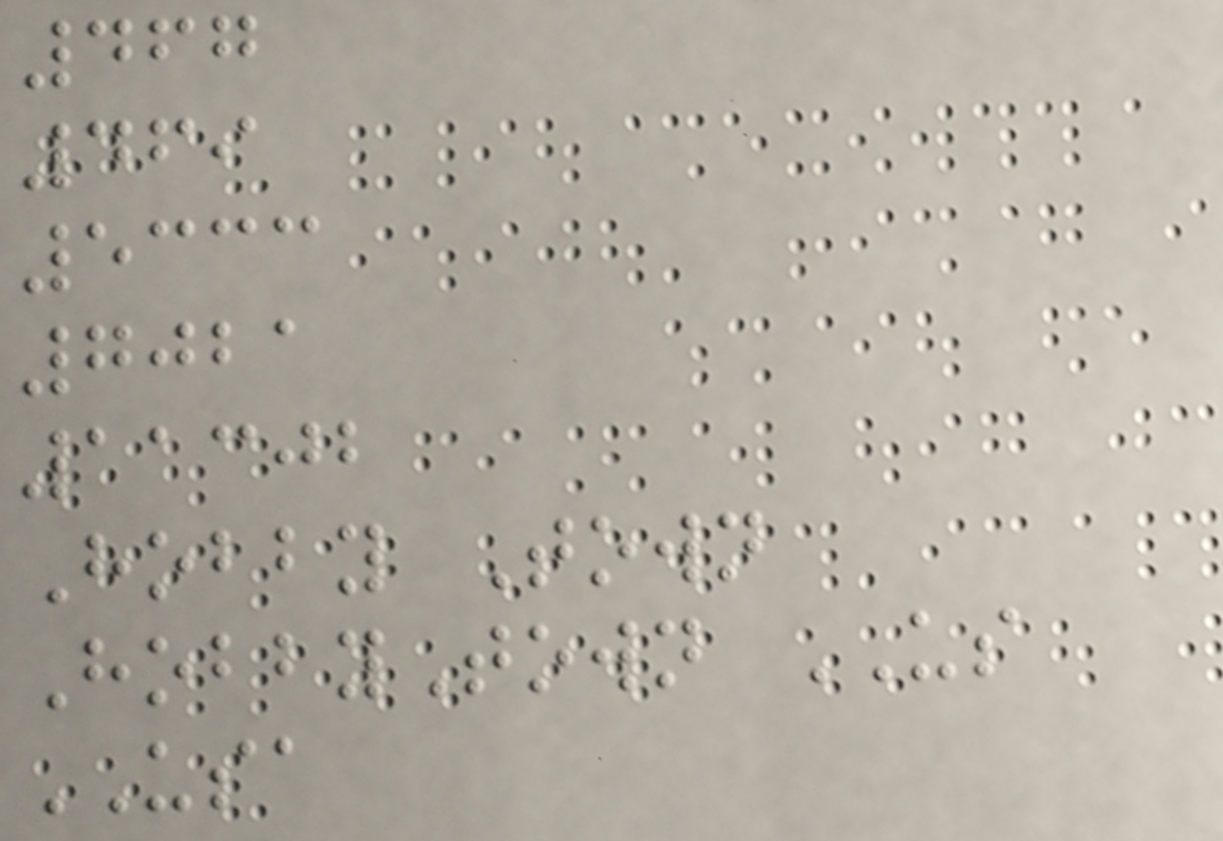467
469
5333
7021
11302
Hobby Town
HobbyTown US
USA
